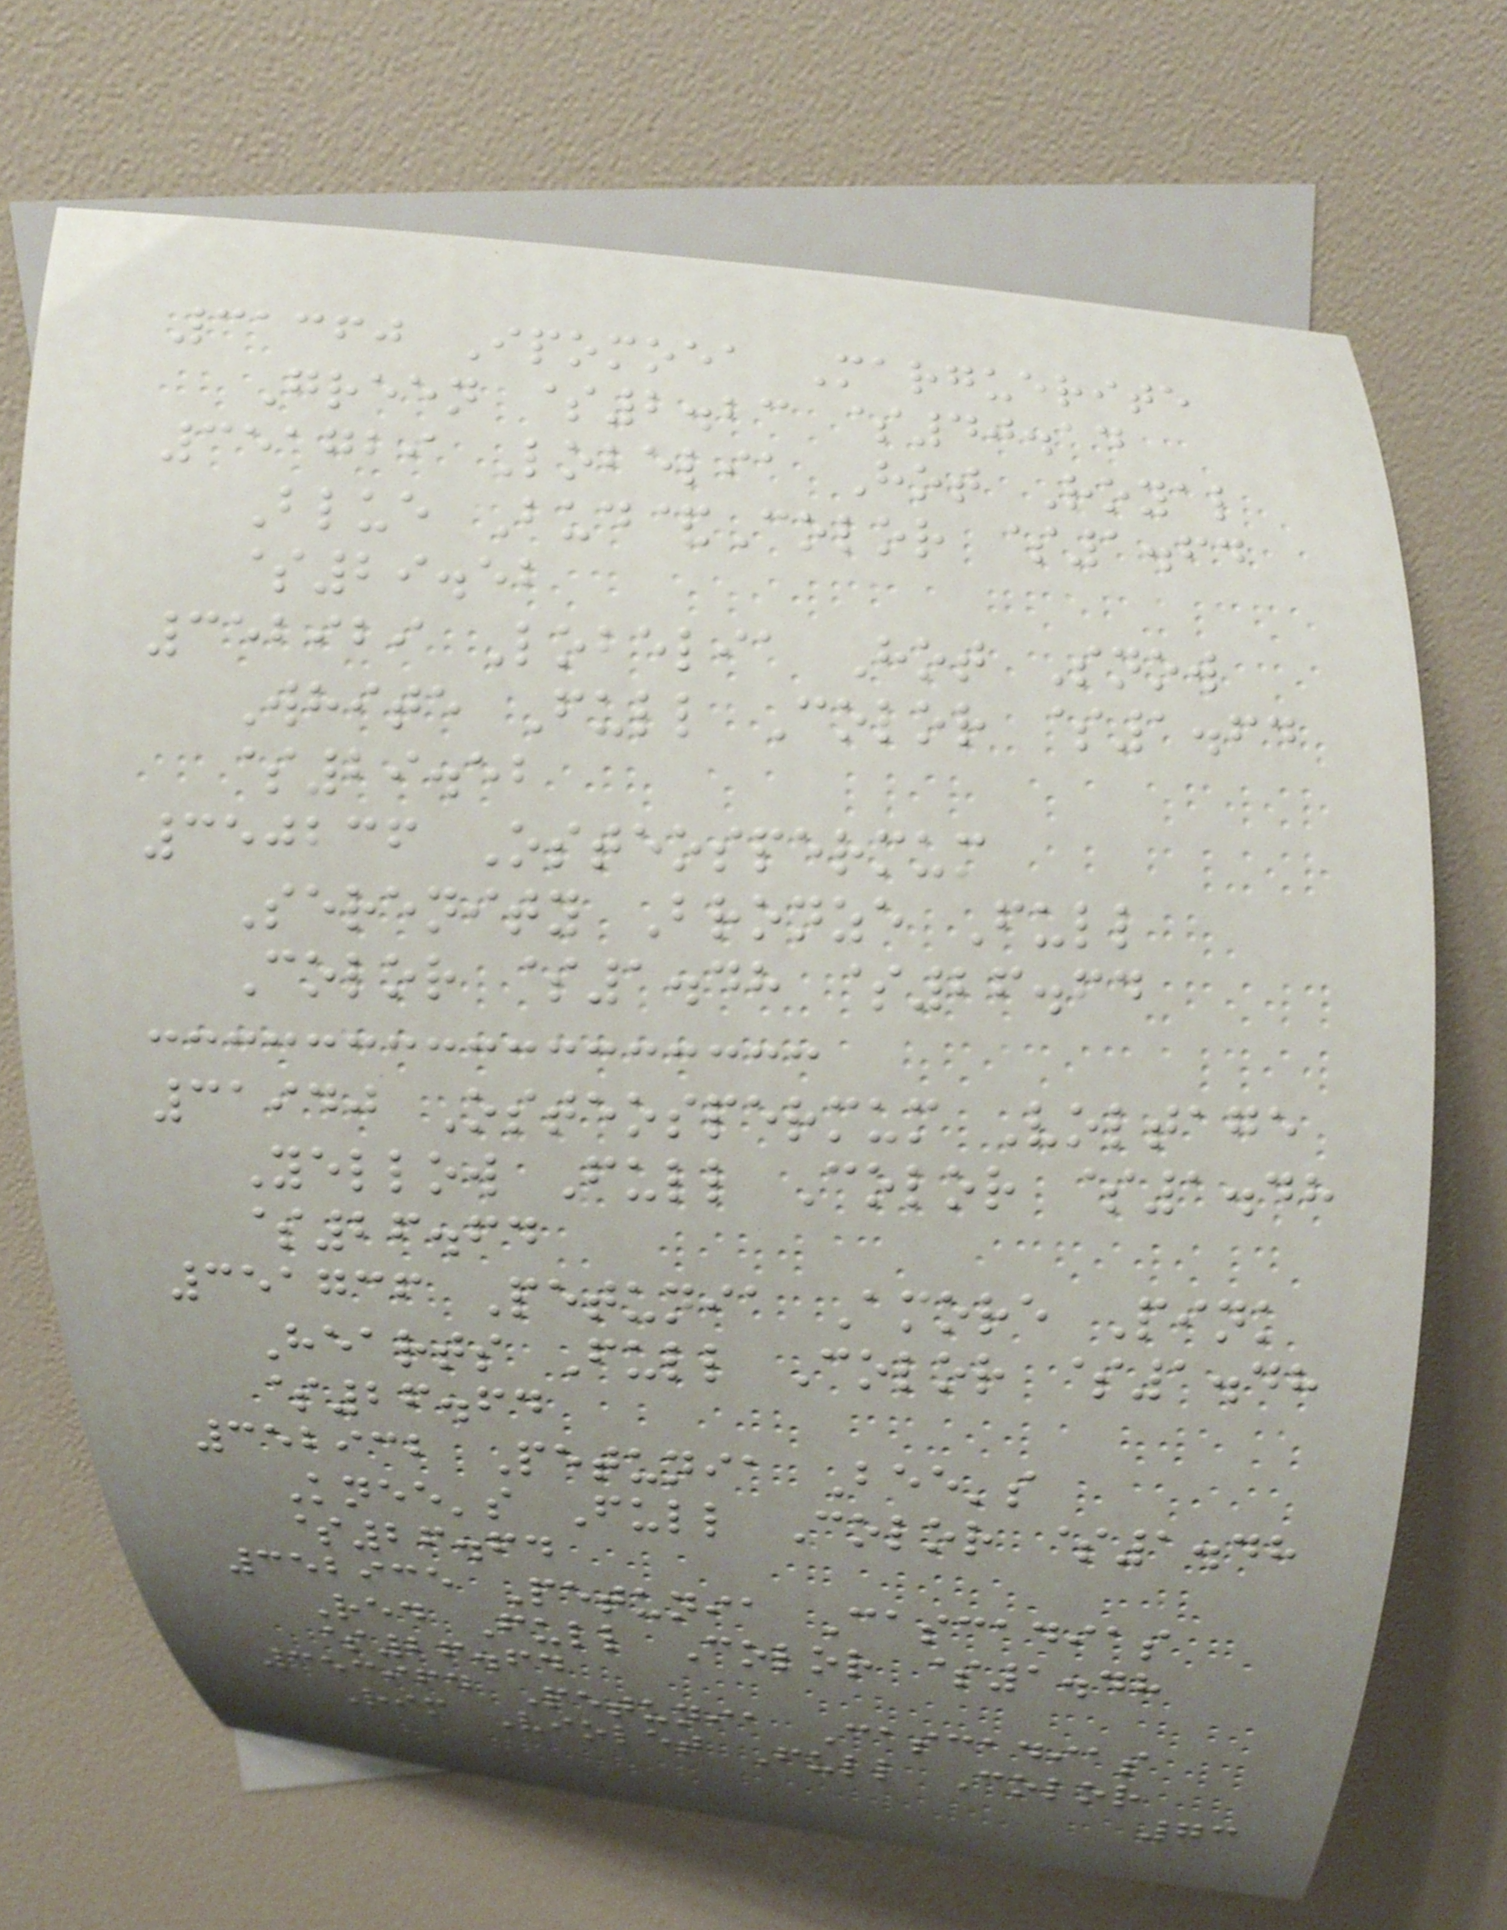31360 Ipomoea Marguerite
Green $2.23 $40.14
351729 Lobelia Hot Royal
Blue Bud&Color $1.64
$29.52
352929 Lobelia Hot Snow
White Full Color $1.64
$29.52
350236 Osteospermum
Serenity Bronze Full
Color $1.48 $26.64
31940 Osteospermum Voltage
Yellow Full Color $1.48
$26.64
351736 Petunia Amore Pink
Hearts Full Color $1.48
$26.64
352932 Petunia Bee's
Knee's Full Color $1.48
$26.64
352935 Petunia Cascadias
Red Full Color $1.48
$26.64
353964 Petunia Cascadias
Rim Violet Full Color
73
